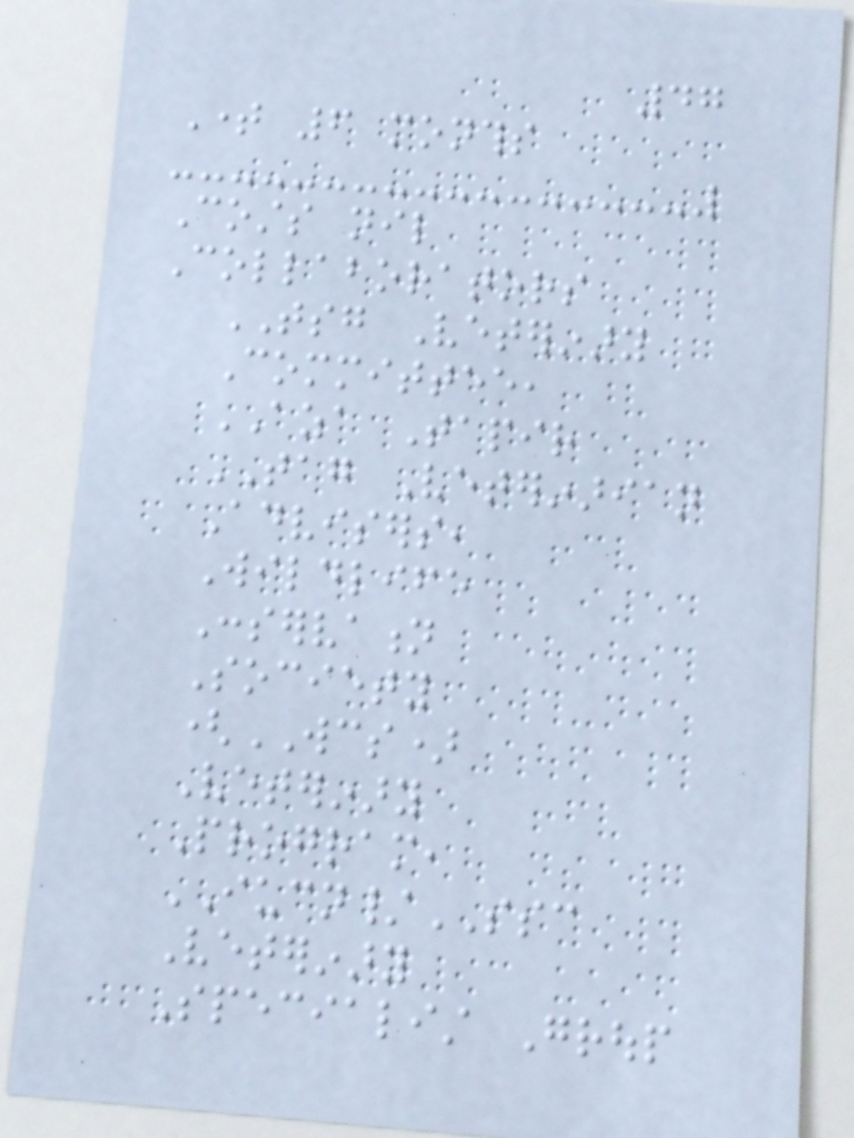47
Time 6 months
Costs nil
Collaborators
TSG Veterinary
Committee,
AZA Tapir
TAG Veterinarian
Advisers,
Wildlife
Conservation
Society
(WCS)
Veterinary
Program,
IUCN/SSC
Veterinary
Specialist Group
